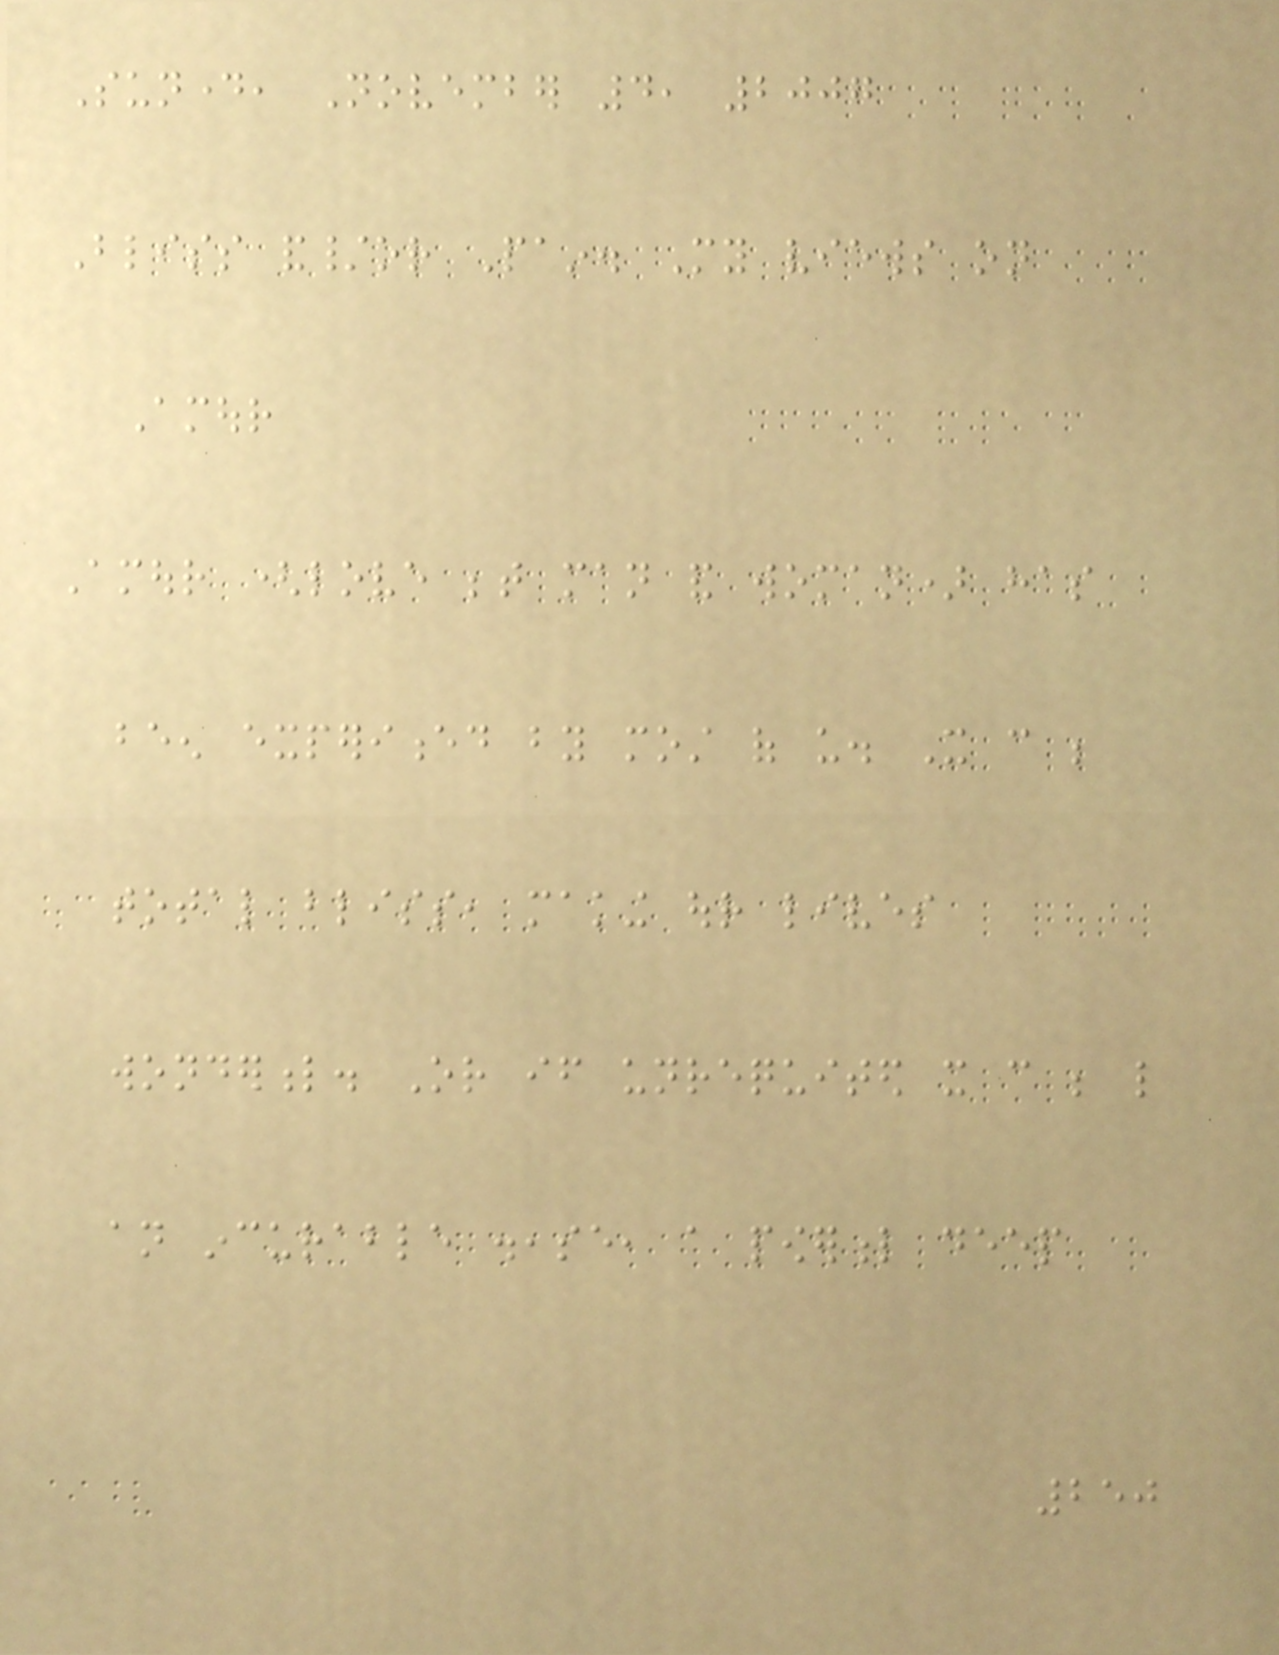Sunday, November 4, 2007
Bliss and/or Pain. My views on
Amour
Amour (love between man and woman) has
been experienced by most of us. It can be
total bliss, making our lives
wonderful. Or if unrequited it can be like
an incurable disease, a powerful deep
250
